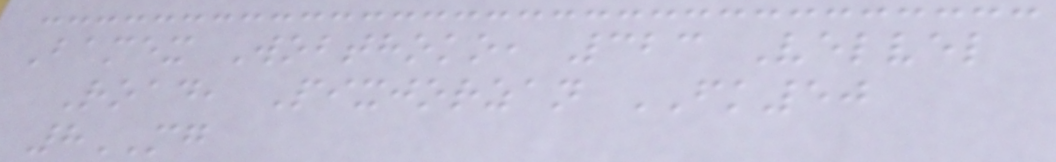Bamex Wobthoko, 323 Velvel
Road, Pixjorzan FK50
8MG
